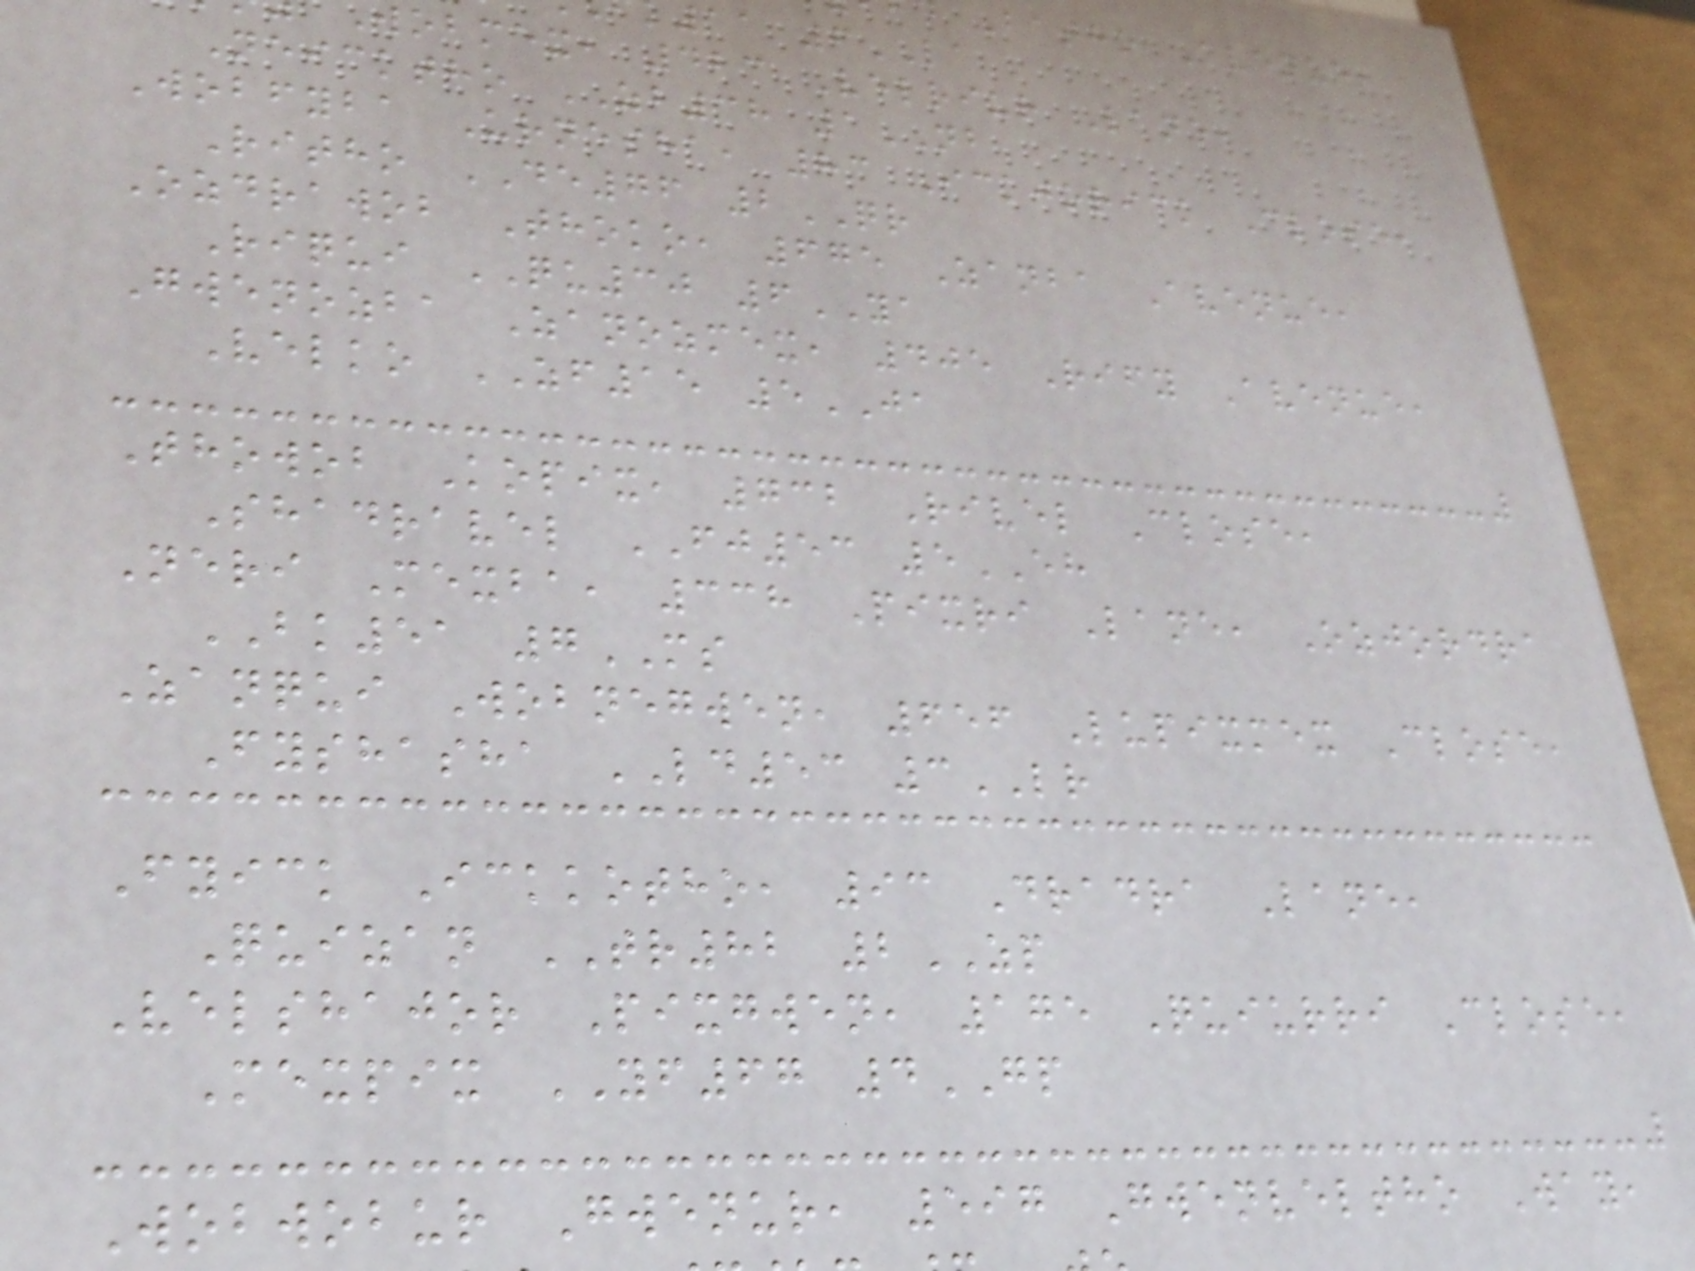Batho Avenue,
11 6LA
wobmex, 423 Velriur Lane,
Neicktho ZB38 1NB
Wobfyba Urnesha, 83 Ickjorick Close,
Ritho DE76 2QR
Ozdrawob Thoko, 675 Zanba Avenue,
Riqui QU30 6YA
Gwenozba Zanozmex, 405 Rify Avenue,
Velko ZF15 5JA
Thowob Kopix, 732 Rivel Close,
Shadravel FJ53 5EH
Neri Mexba, 338 Pixri Lane, Ozjordra
BK51 7MS
Zanqui Wobnegwen, 656 Lupixmex Close,
Fyshasha LD53 3LR
Fyick Ickkotho, 93 Dradra Lane,
Quizan TR82 2ZP
Velshajor Pixgwen, 175 Quiurri Close,
Mexpix YF67 4GP
Wobwobur Gwenur, 597 Gwenveltho Way,
